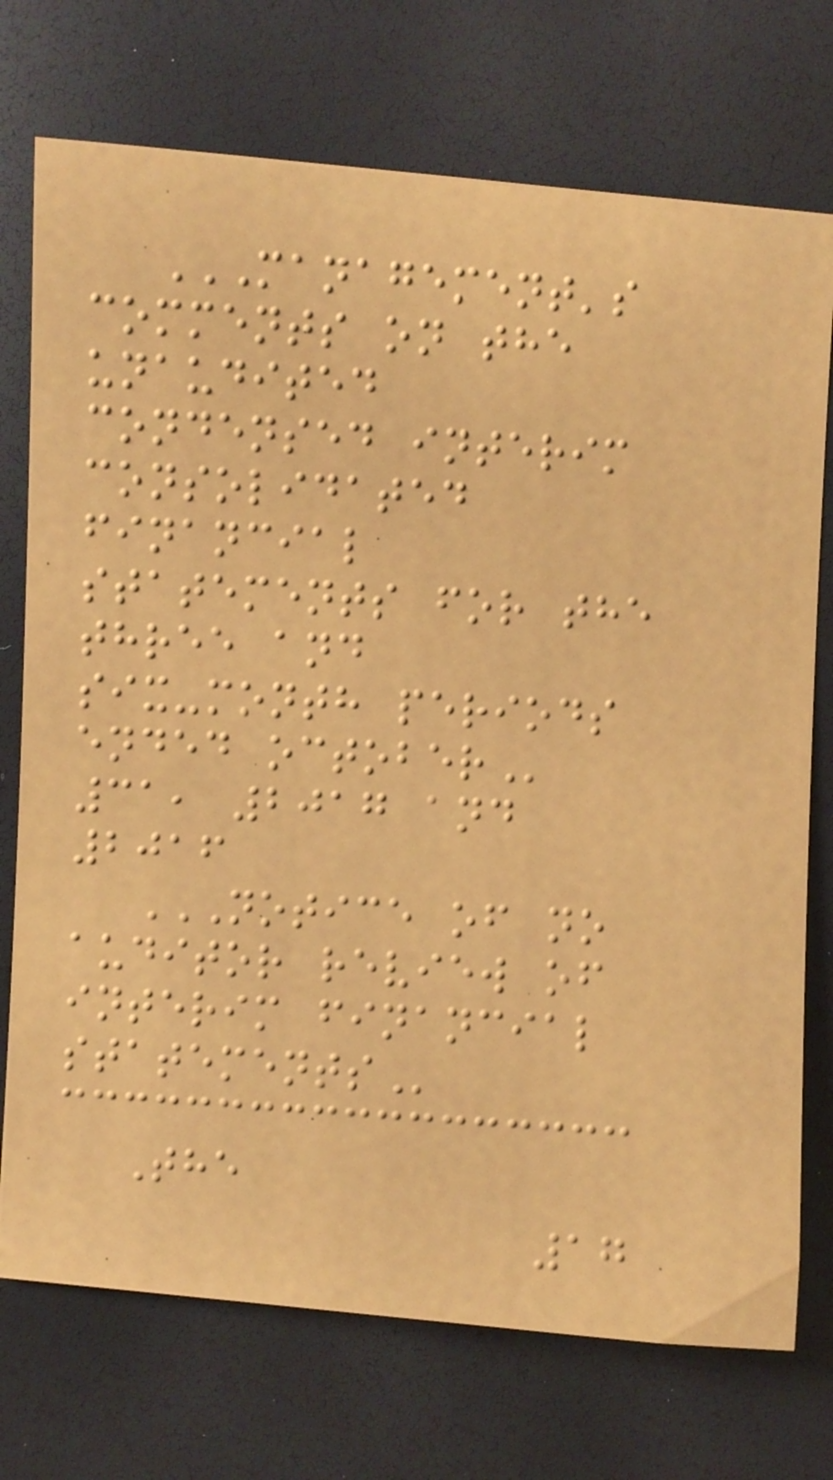MANAGEMENT'S
COMMENTS ON THE
UNAUDITED
CONDENSED INTERIM
CONSOLIDATED
FINANCIAL
STATEMENTS FOR THE
THREE AND
SIX-MONTH PERIODS
ENDED OCTOBER
31, 2017 and
2016
NOTICE OF NO
AUDITOR REVIEW OF
INTERIM FINANCIAL
STATEMENTS
The
17
